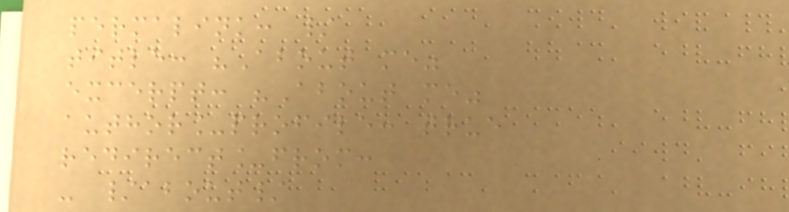permalink: /
title: "About me"
excerpt: "About me"
author_profile: true
redirect_from:
- /about/
